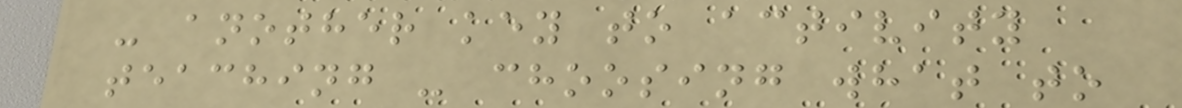- another key to activity
teaching - choosing what to
